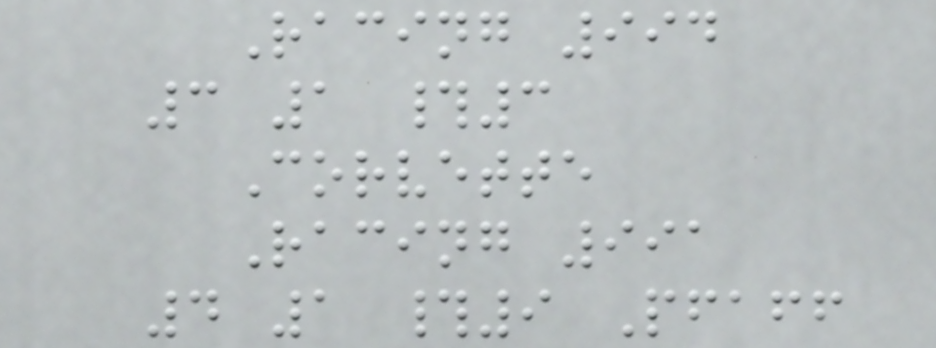Racing 994
3 1 #3
Corvette
Racing 991
4 1 #9 Pfaff
